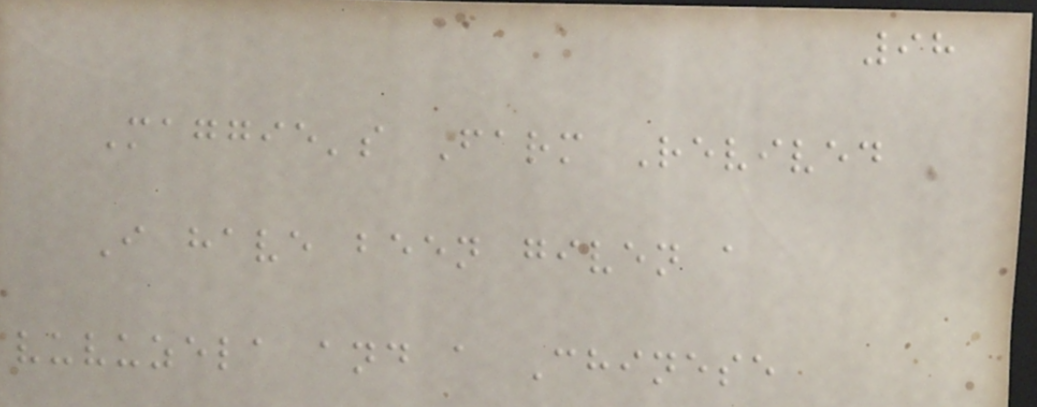98
Maggie's Farm Revived
I have been given a
vuvuzela and a Chinese
